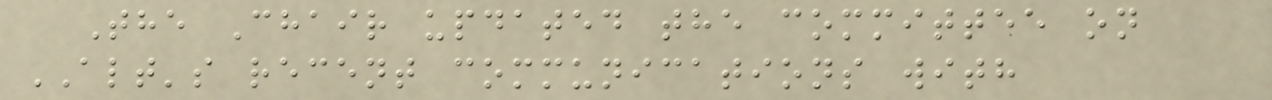The Chair updated the committee on
ALT's recent communications with
